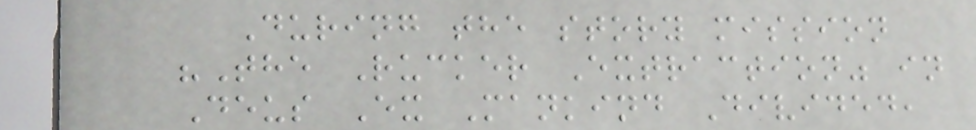During the story mission
"The Rucker Extraction" in
Deus Ex Mankind Divided,
